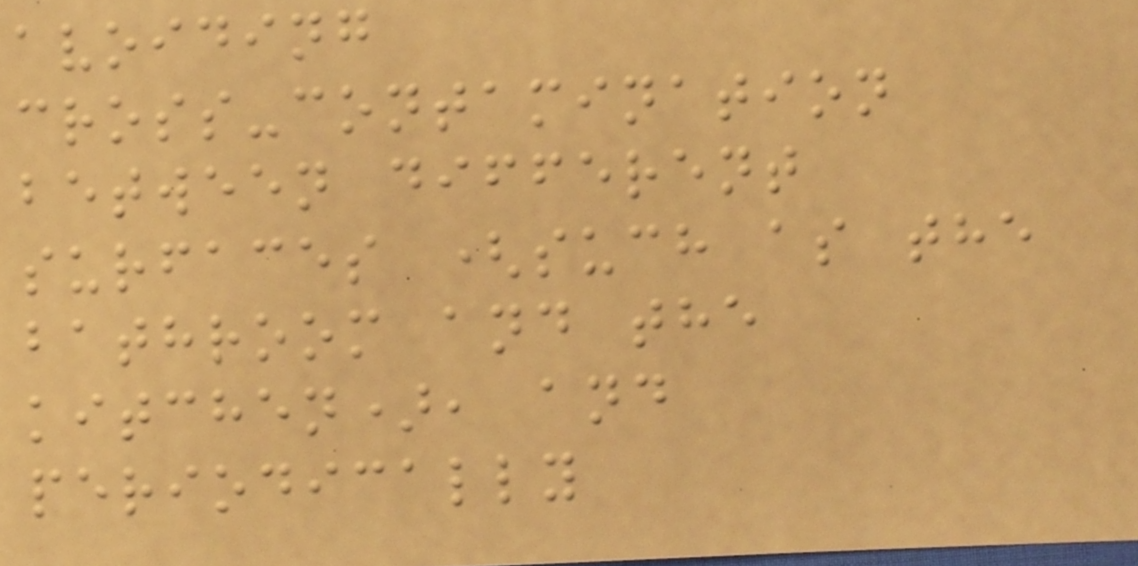avoiding
cross-contamination
between different
surfaces (such as the
bathroom and the
kitchen), and
periodically
